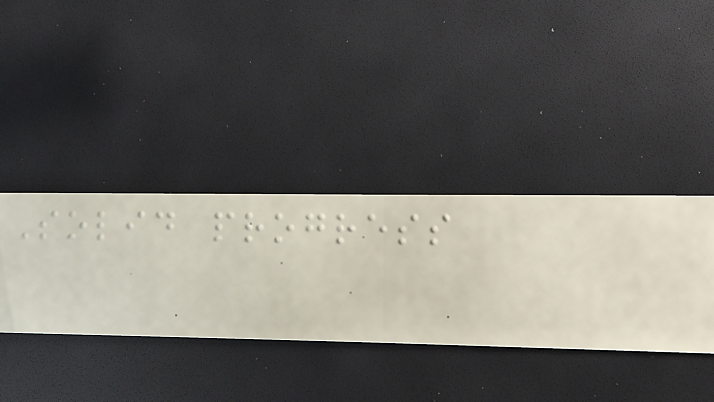Solid progress
